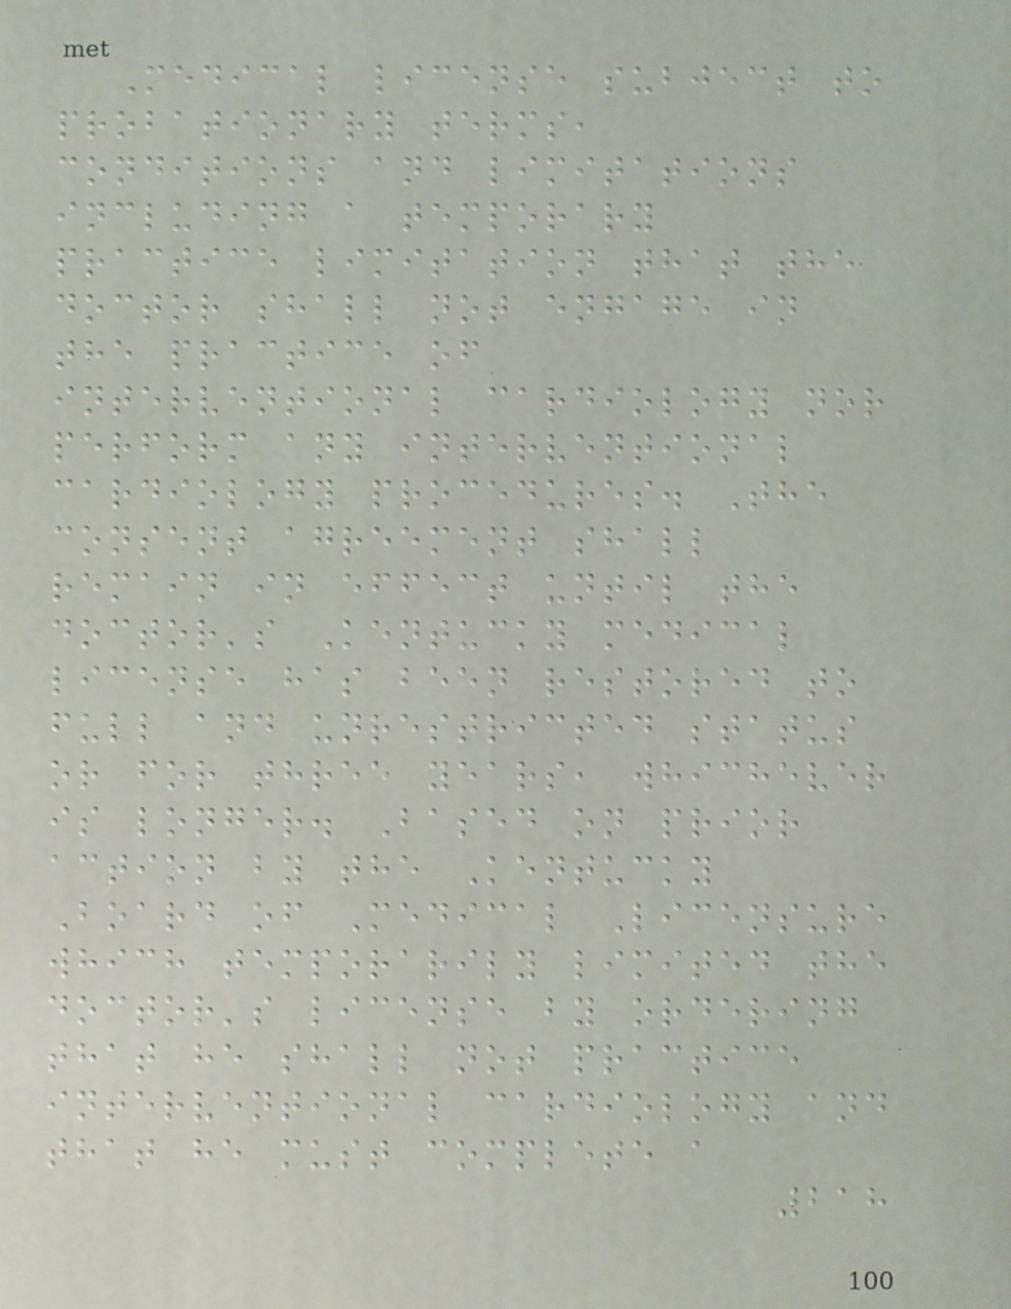Medical license subject to
probationary terms,
conditions and limitations
including a temporary
practice limitation that the
doctor shall not engage in
the practice of
interventional cardiology nor
perform any interventional
cardiology procedures. The
consent agreement shall
remain in effect until the
doctor's Kentucky medical
license has been restored to
full and unrestricted status
or for three years, whichever
is longer. Based on prior
action by the Kentucky
Board of Medical Licensure
which temporarily limited the
doctor's license by ordering
that he shall not practice
interventional cardiology and
that he must complete a
218
